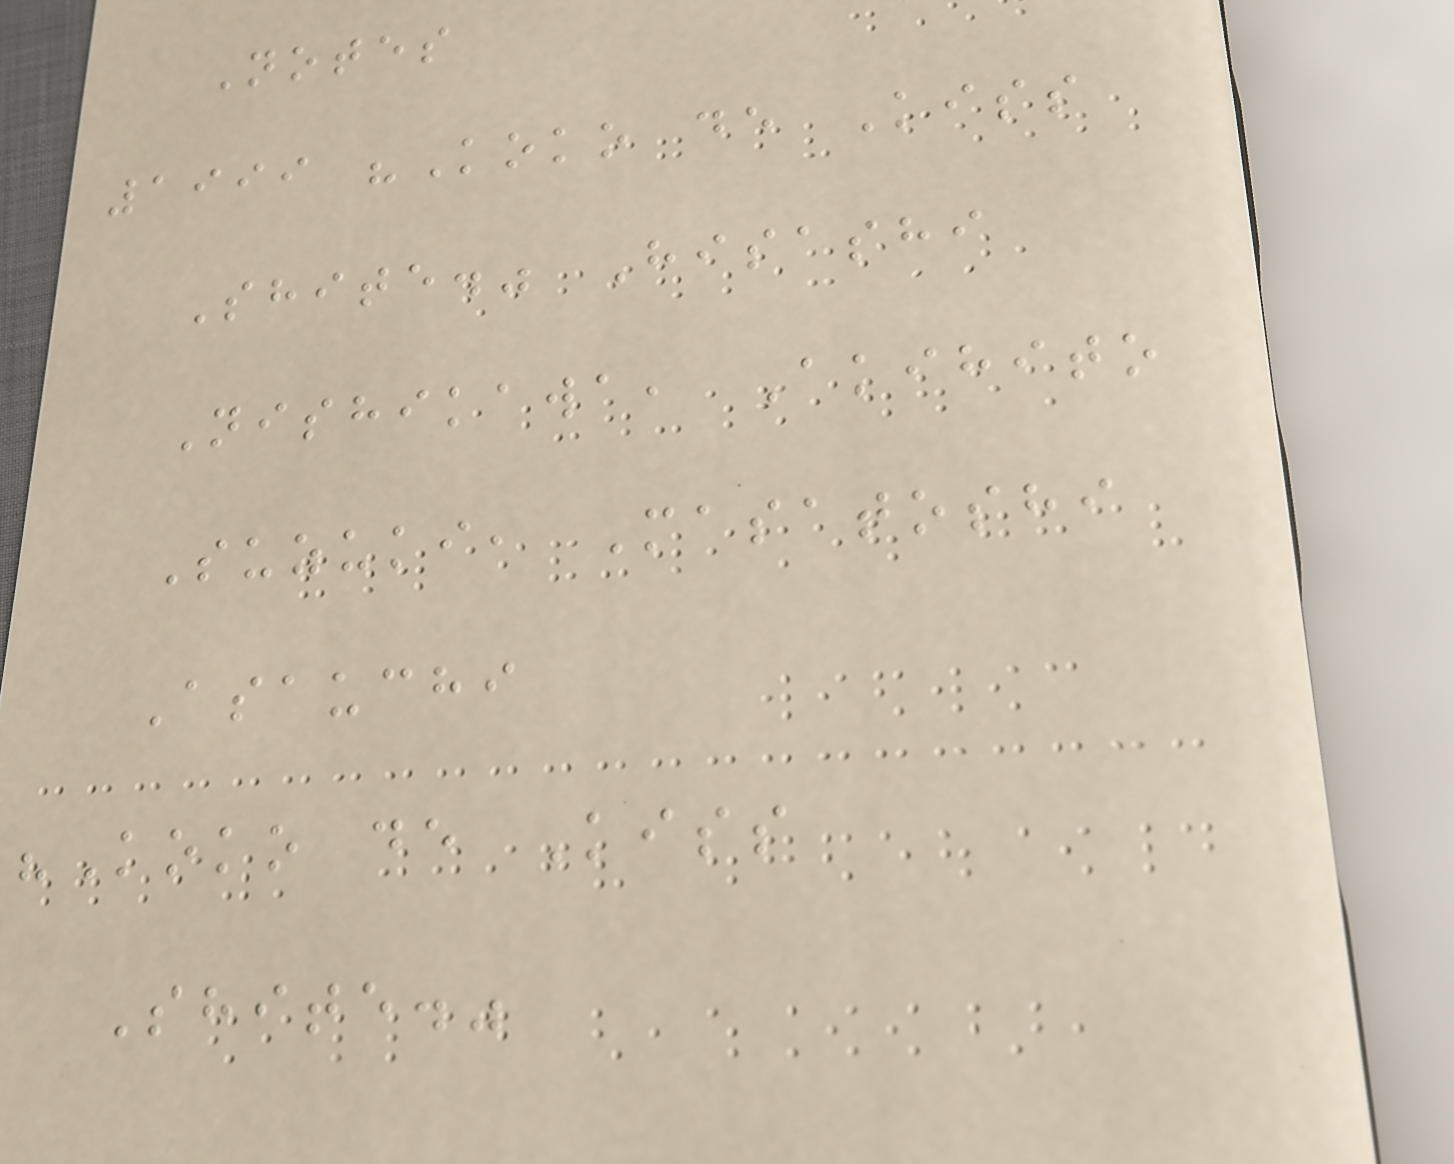Notes
1999 "Koko de Kiss
Shite." Hisashi
Nishikawa, Akihito
Suzuki, Masatoshi
Asauchi
"Koko de Kiss
Shite."
